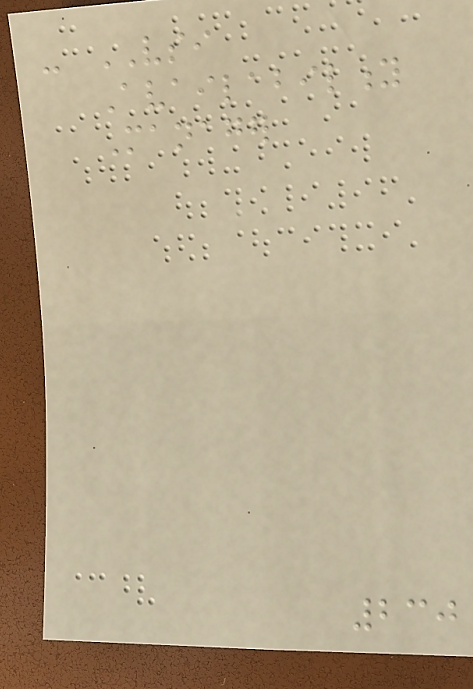- VSI
Availability
Manager
230
